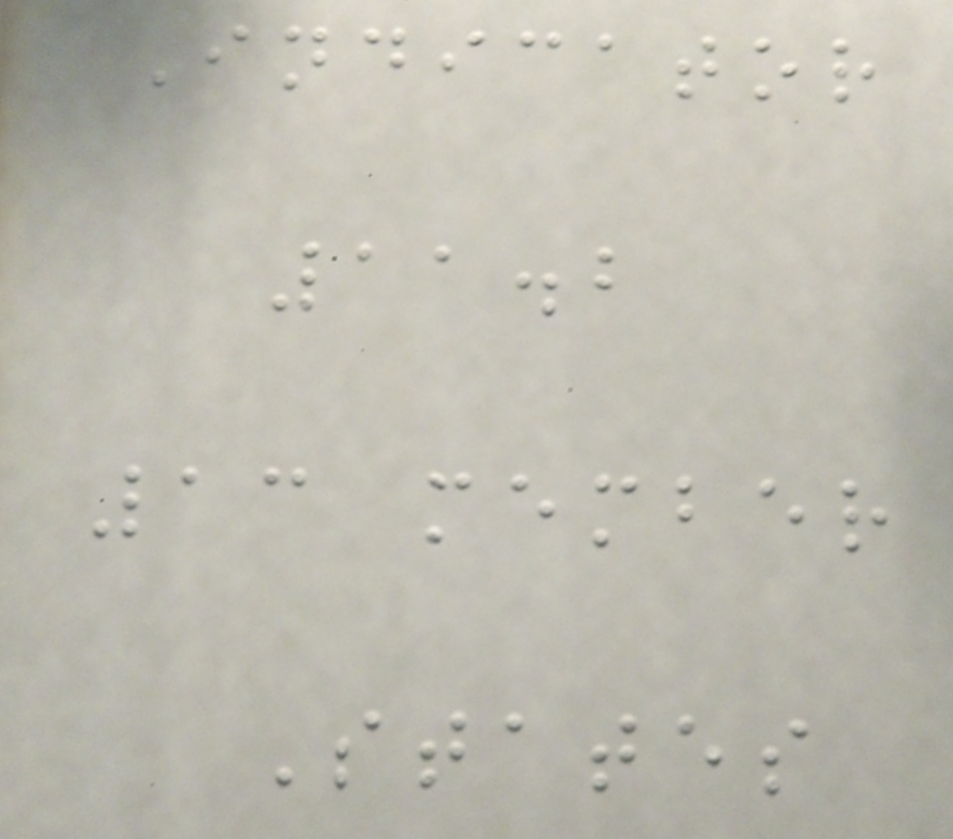Indicator
11.2
13 member
States
